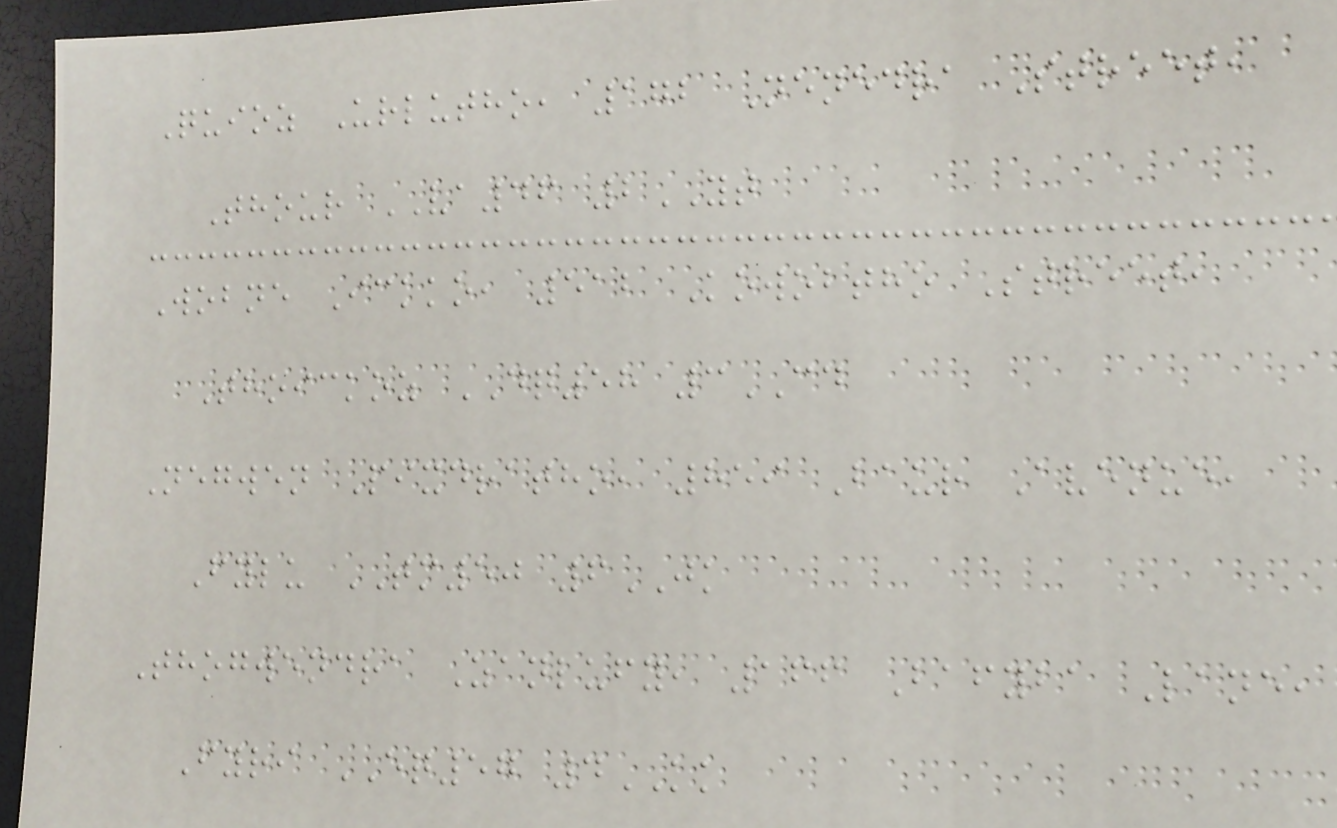Quioz Urlutho, 172 Nenedra Street,
Thour VA46 2YT
Wobne Ickko, 512 Kowobtho Street,
Thoickoz DQ58 3CD
Negwen Pixdratho, 859 Baur Avenue,
Fylu TM50 6JK
Thogwendra Zanlufy, 166 Bafyba Lane,
Fyri EQ57 4KK
